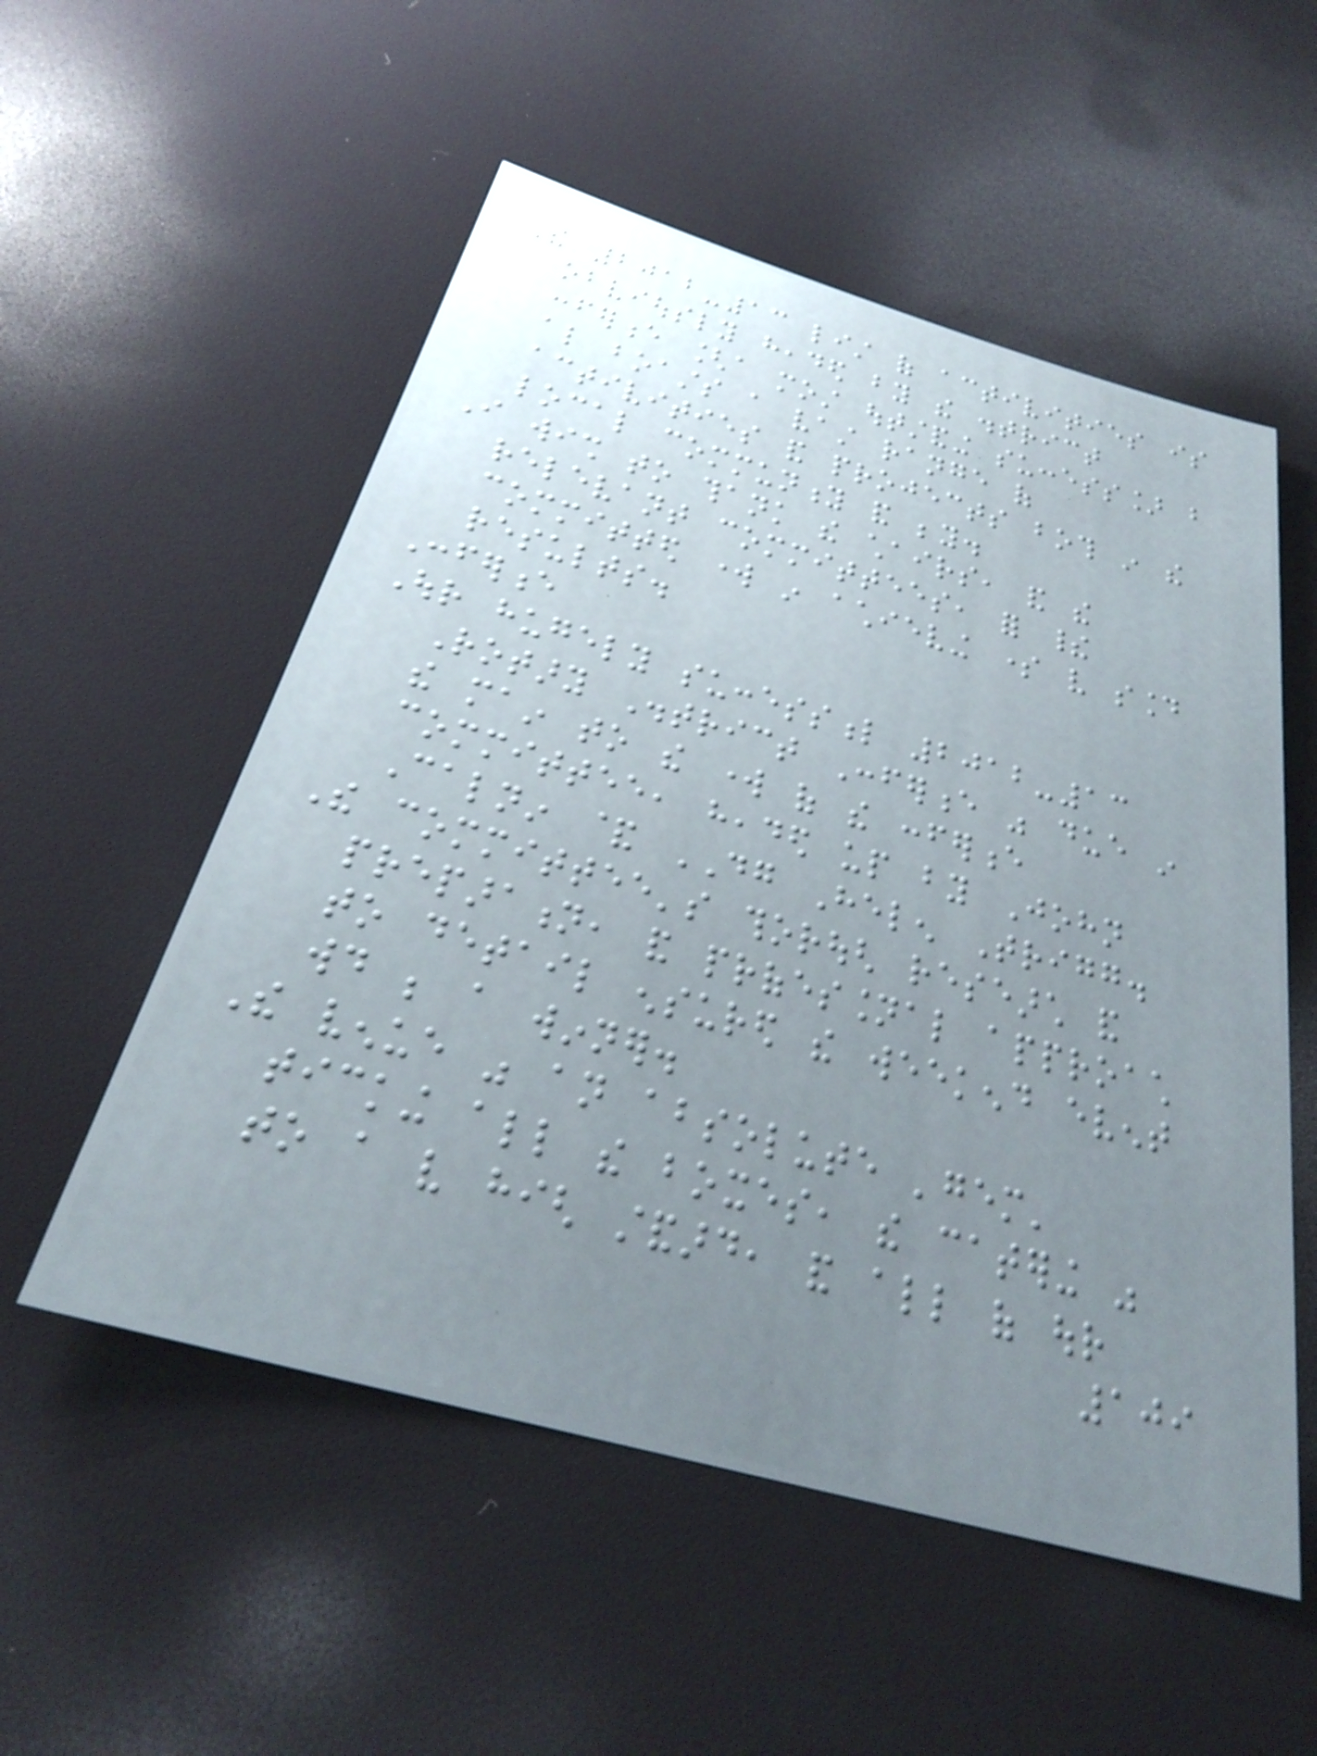The 2012-13 list of activities is
obviously headed by the district
conference [a most outstanding success] but
also boasts a vast range of
activities and projects both in the
local community and beyond.
I wish to thank the chairs, and the
relevant committees, for their
committed work in achieving some very sound
results.
Conference
Our hugely successful 2012-13
Rotary District Conference was due in
the main to the work of the conference
committee, headed up by John
Calnin & DG Helen Trigg.
The committee's thorough research and
preparation, and professional approach
to detail ensured the weekend event
would be a winner.
The venue was an absolute 'gem'
ticking all the boxes, the catering was
to a very high standard, and all of our
109
